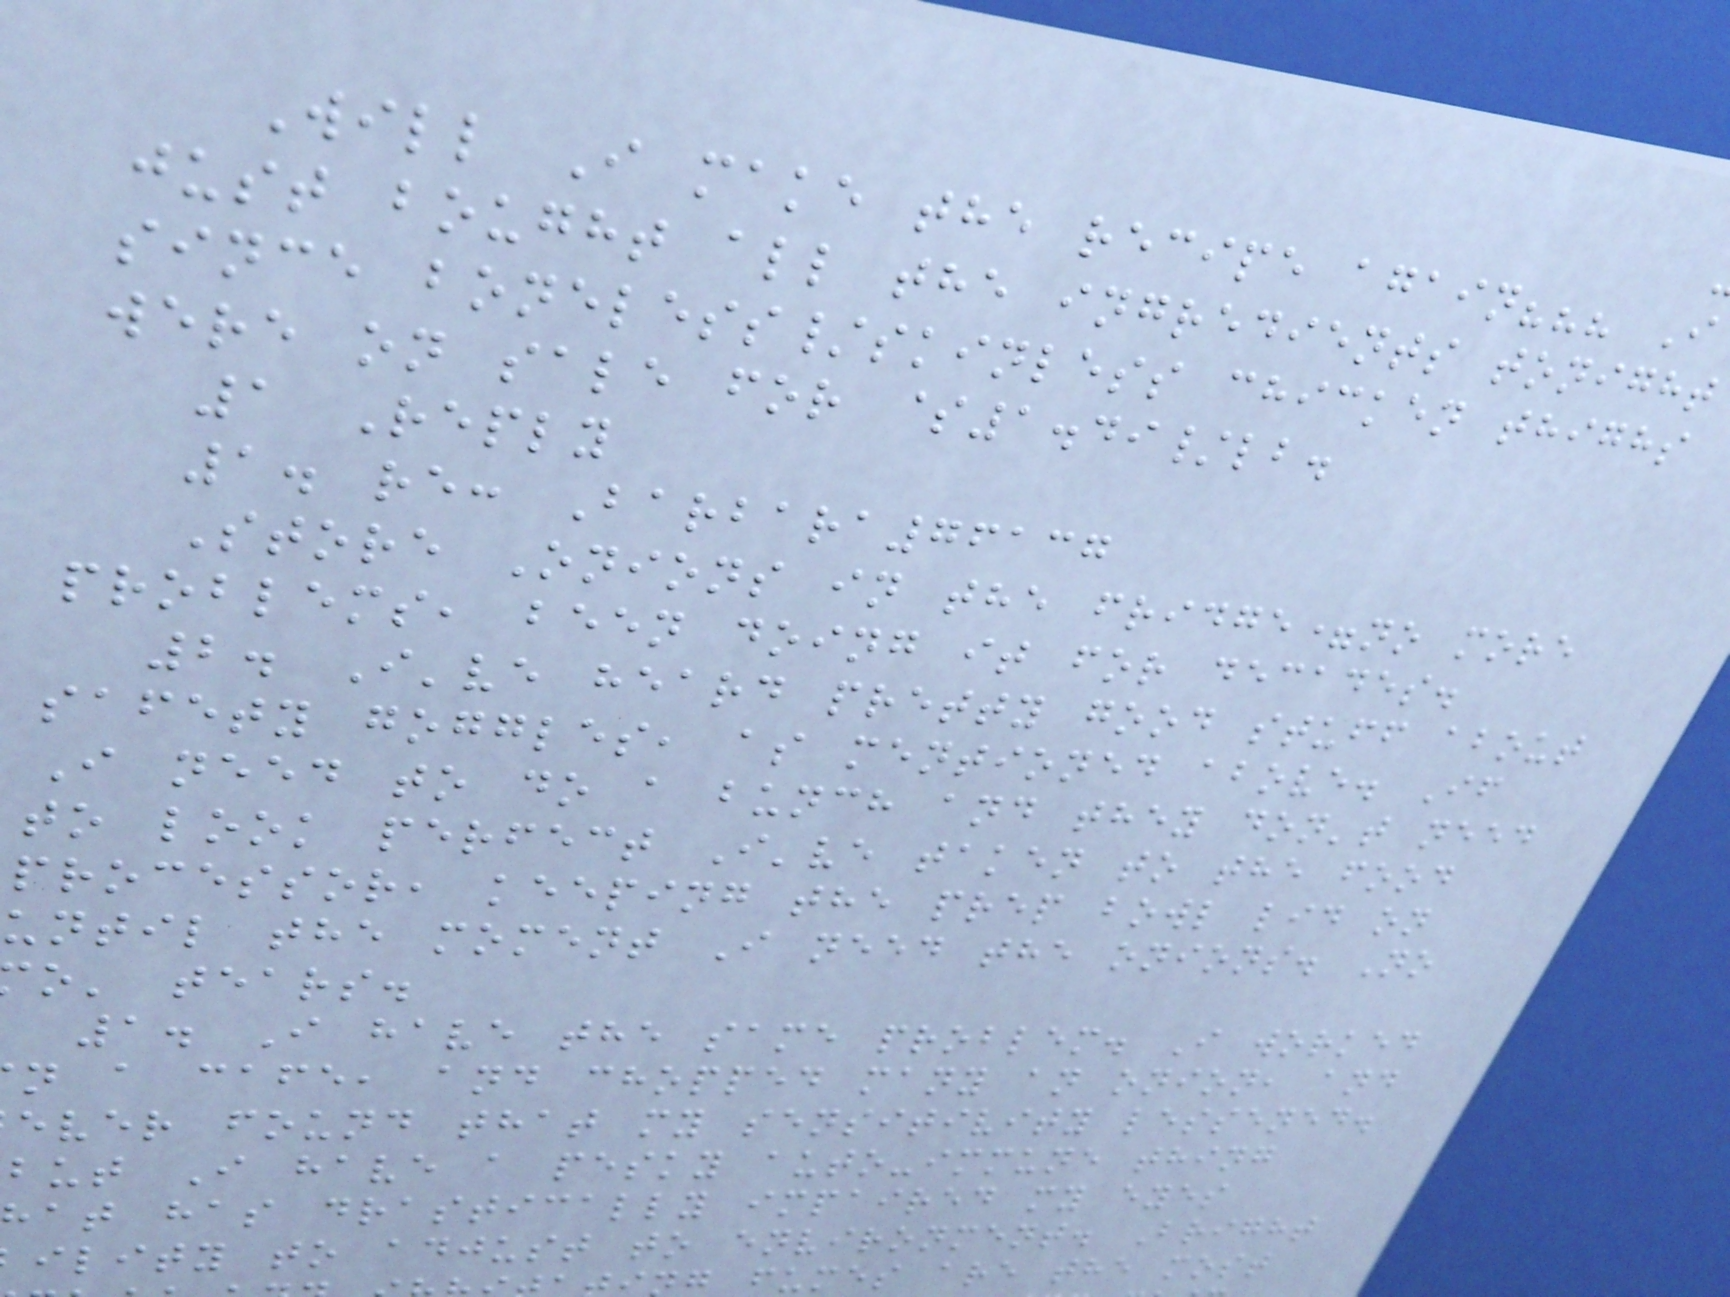Will I make the recipe again??? I
just bought all the ingredients tonight
since boneless/skinless chicken thighs
were on sale for $1.49/lb.
1 Reply
1. re: Barbara76137
Store Onions in the fridge=no more
problems, been doing it for decades.
2. I've heard pretty good stuff about
safety goggles, as mentioned above. If
I need to do a bunch and they don't need
to look perfect I've taken to the food
processor, keeping the prep bowl lid on
until the moment I need the onions. No
o' tears.
1. I have the same problem. I worked
n a cafe, and chopped many an onion, and
ever found that my sensitivity lessened.
but I have a pesky auto-immune thing
at has drastically impaired my eyes
ility to adjust to environment. Bright
fumes are the most
